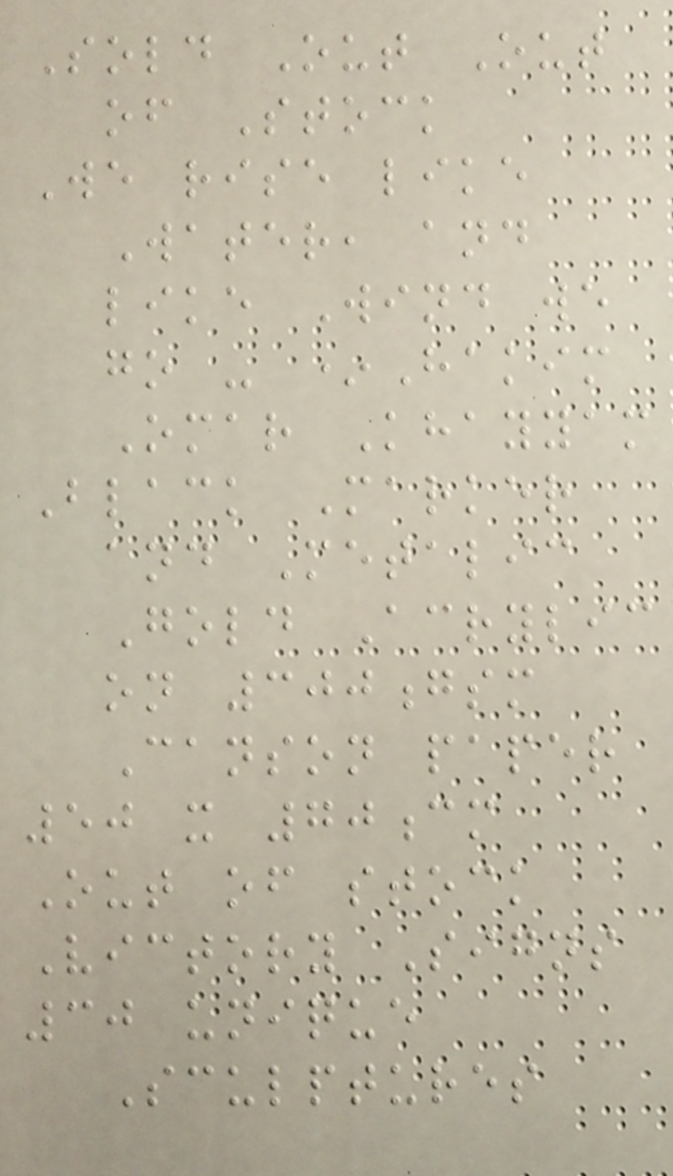Sold Out Out
of Stock
We rise like
Water, and
like Wind we
go - *Hakim
Omar Khayyam
Black Marker
and Metalic
Gold Acrylic
on 300gsm
Canson paper
50 x 70cm
Out of stock
Victory Signs
30 unique
Sculptures
